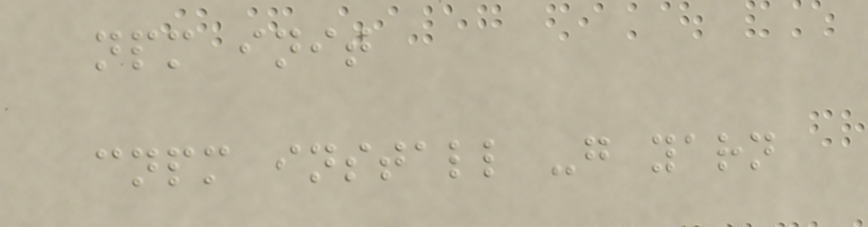npm init
cnpm install -g yarn
